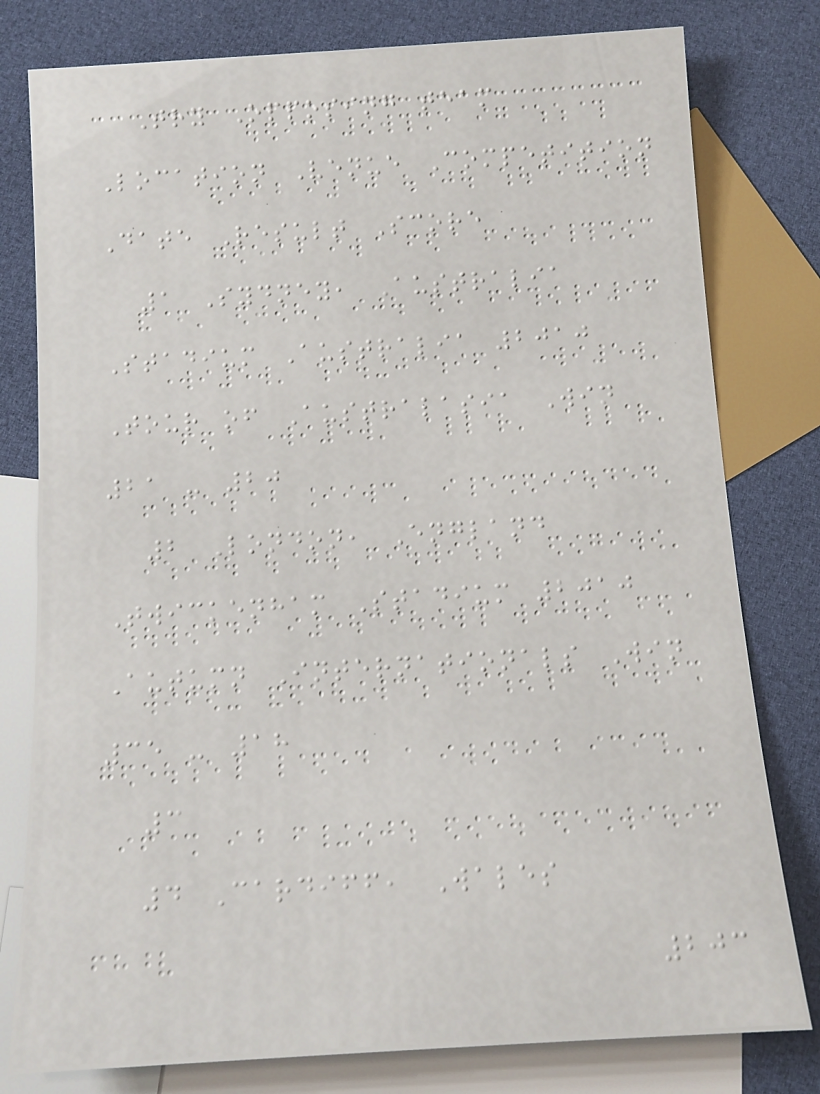Try Opposing team
Location Venue Competition
Date Result Score
1 Sydney, Australia
Stadium Australia 2010
Tour of Australasia Win
21 - 20
2 London, England
Twickenham Stadium 2010
Autumn Internationals Win
35 - 18
3
4 Cardiff, Wales
203
